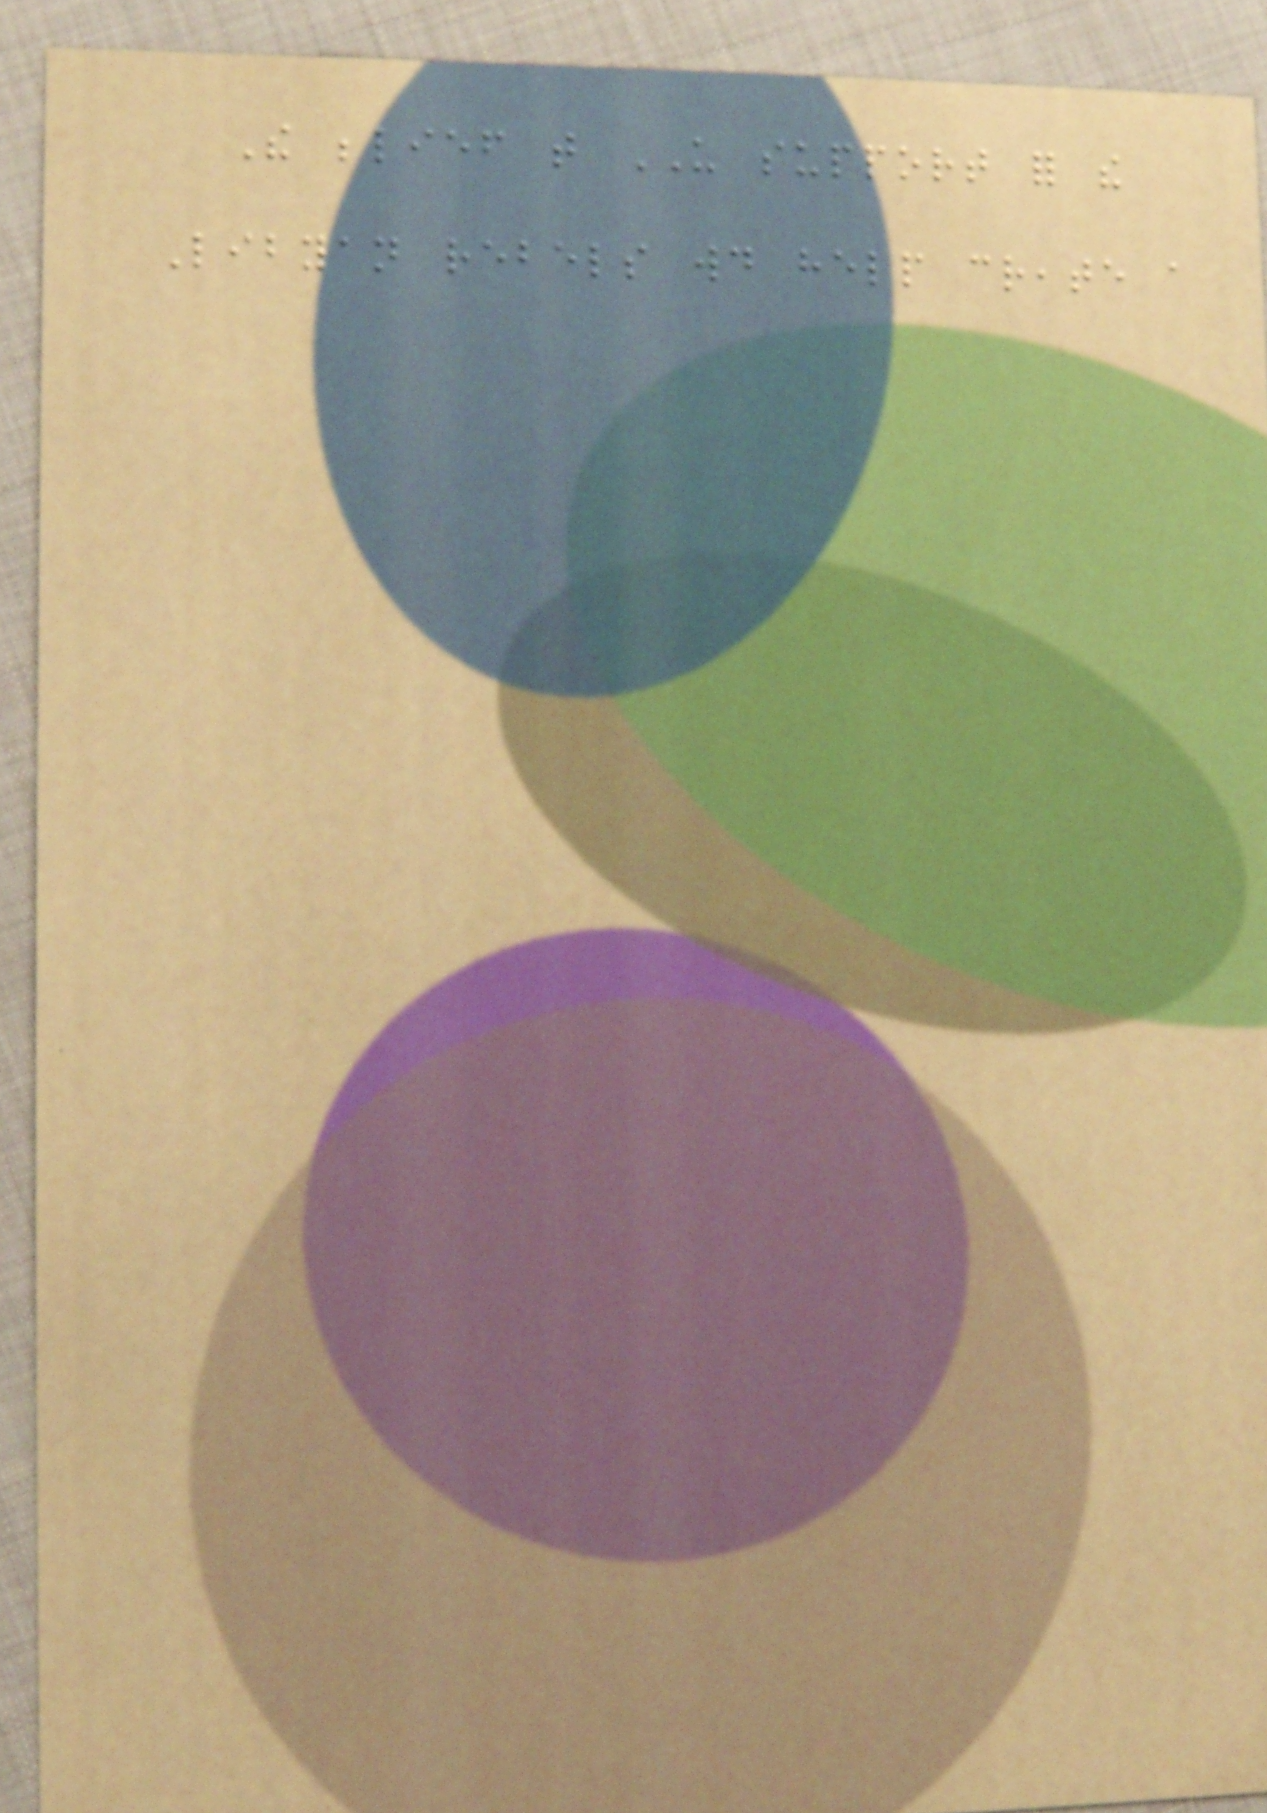The belief that US support for the
Libyan rebels would help create a
